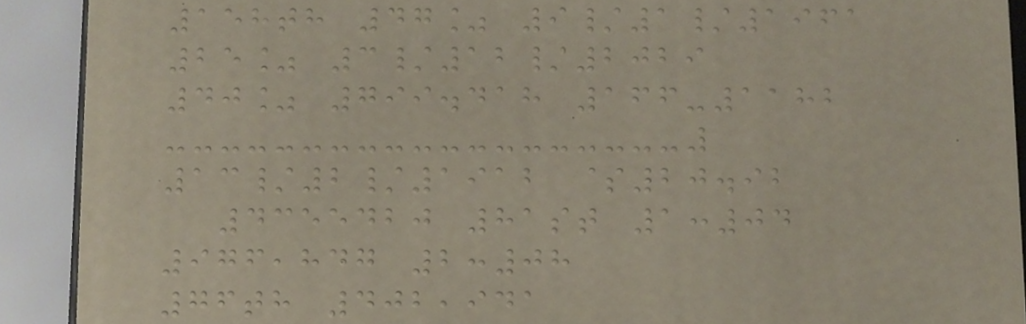158th 47% 9/1/1961
25% 3/12/2029
40% 799.418 166-1182
13/2/1912 $20.92
4355420 81st 1:04
976,847 2:08
76th 402,941
